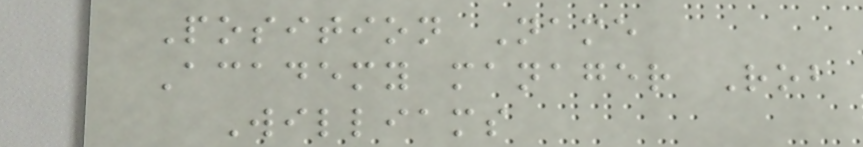Position Name
Academy manager Rob
Williams
